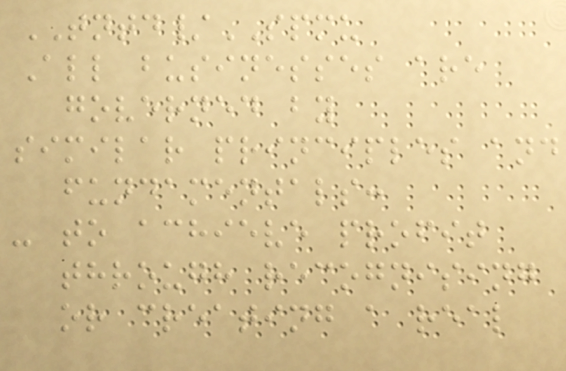TNTD/SPMU
All businesses are
governed by
similar principles and
fundamentals:
- to achieve profit
through recognising
or creating a real
